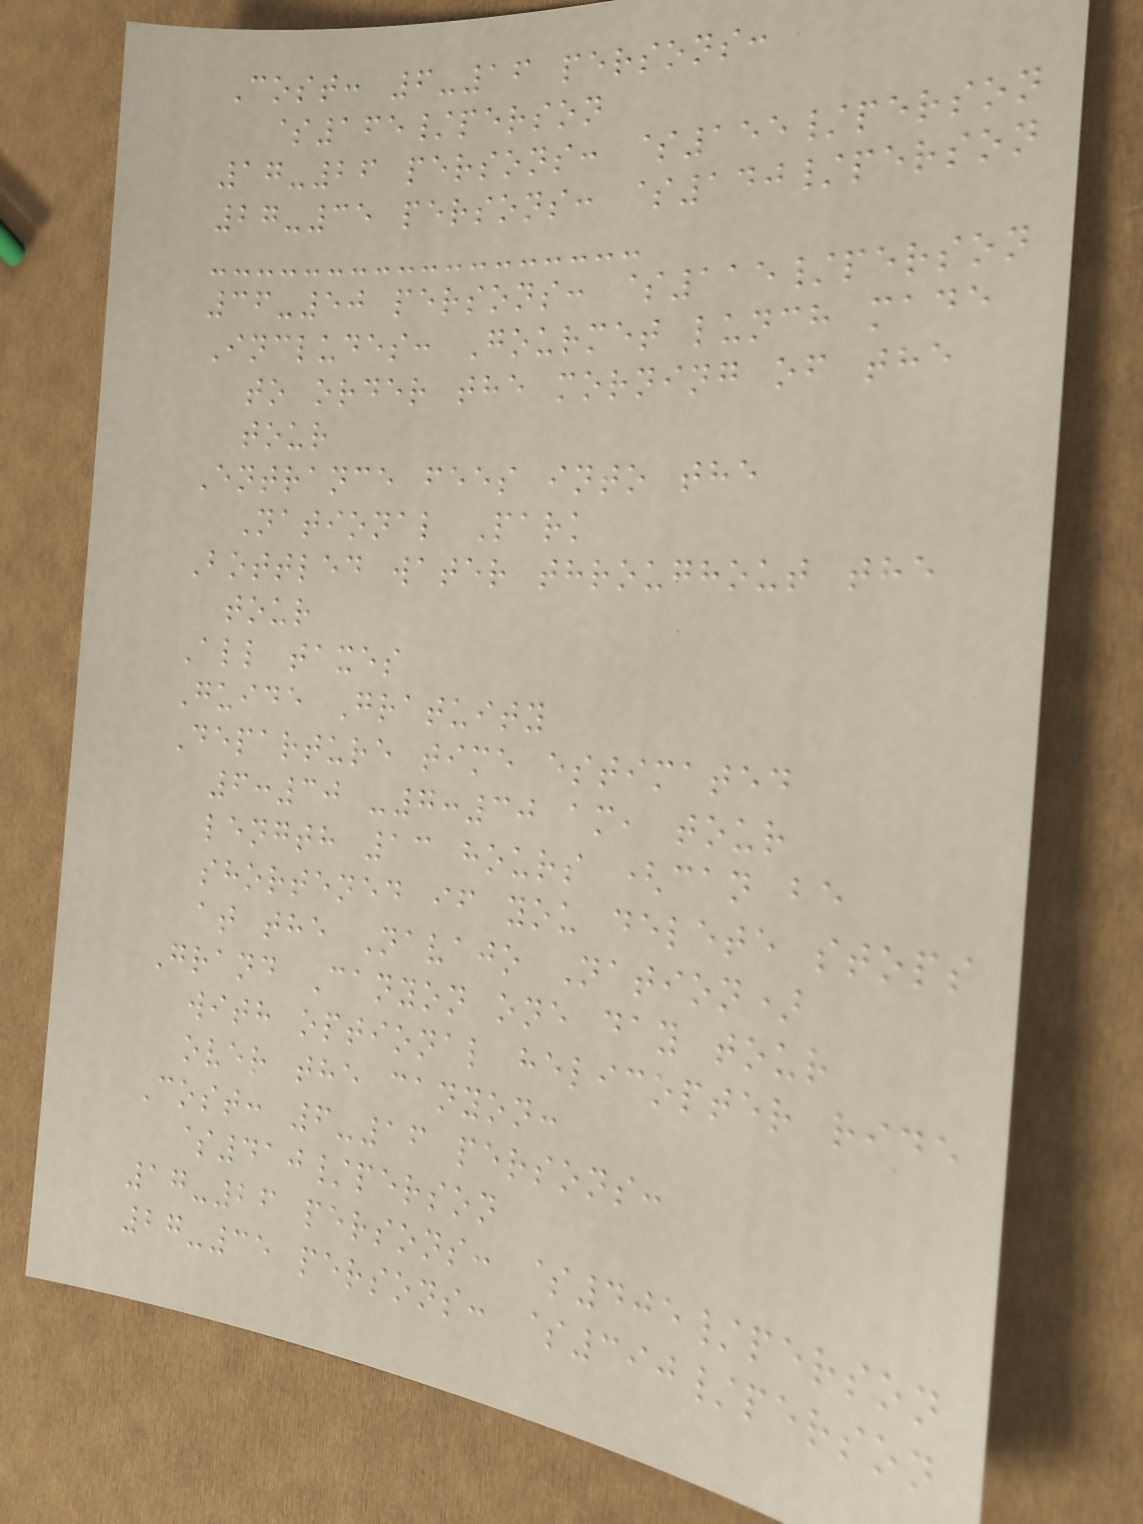Cost: 6-16 persons:
$165/person
17-26 persons: $155/person
27-35 persons: $140/person
36-50 persons: $115/person
Includes: Gourmet lunch made
to order the morning of the
tour
Entrance fees into the
National Park
Bottled water throughout the
tour
All taxes
Guide Gratuity
Departure time estimated
6:30 -7:30 am, tour
length 13 hours (can be
shortened if you delete stops
at the Navajo Nation)
Grand Canyon one day tour
with optional helicopter ride
over the canyon:
Cost: 6-16 persons:
$410/person
17-26 persons: $405/person
27-35 persons: $390/person
